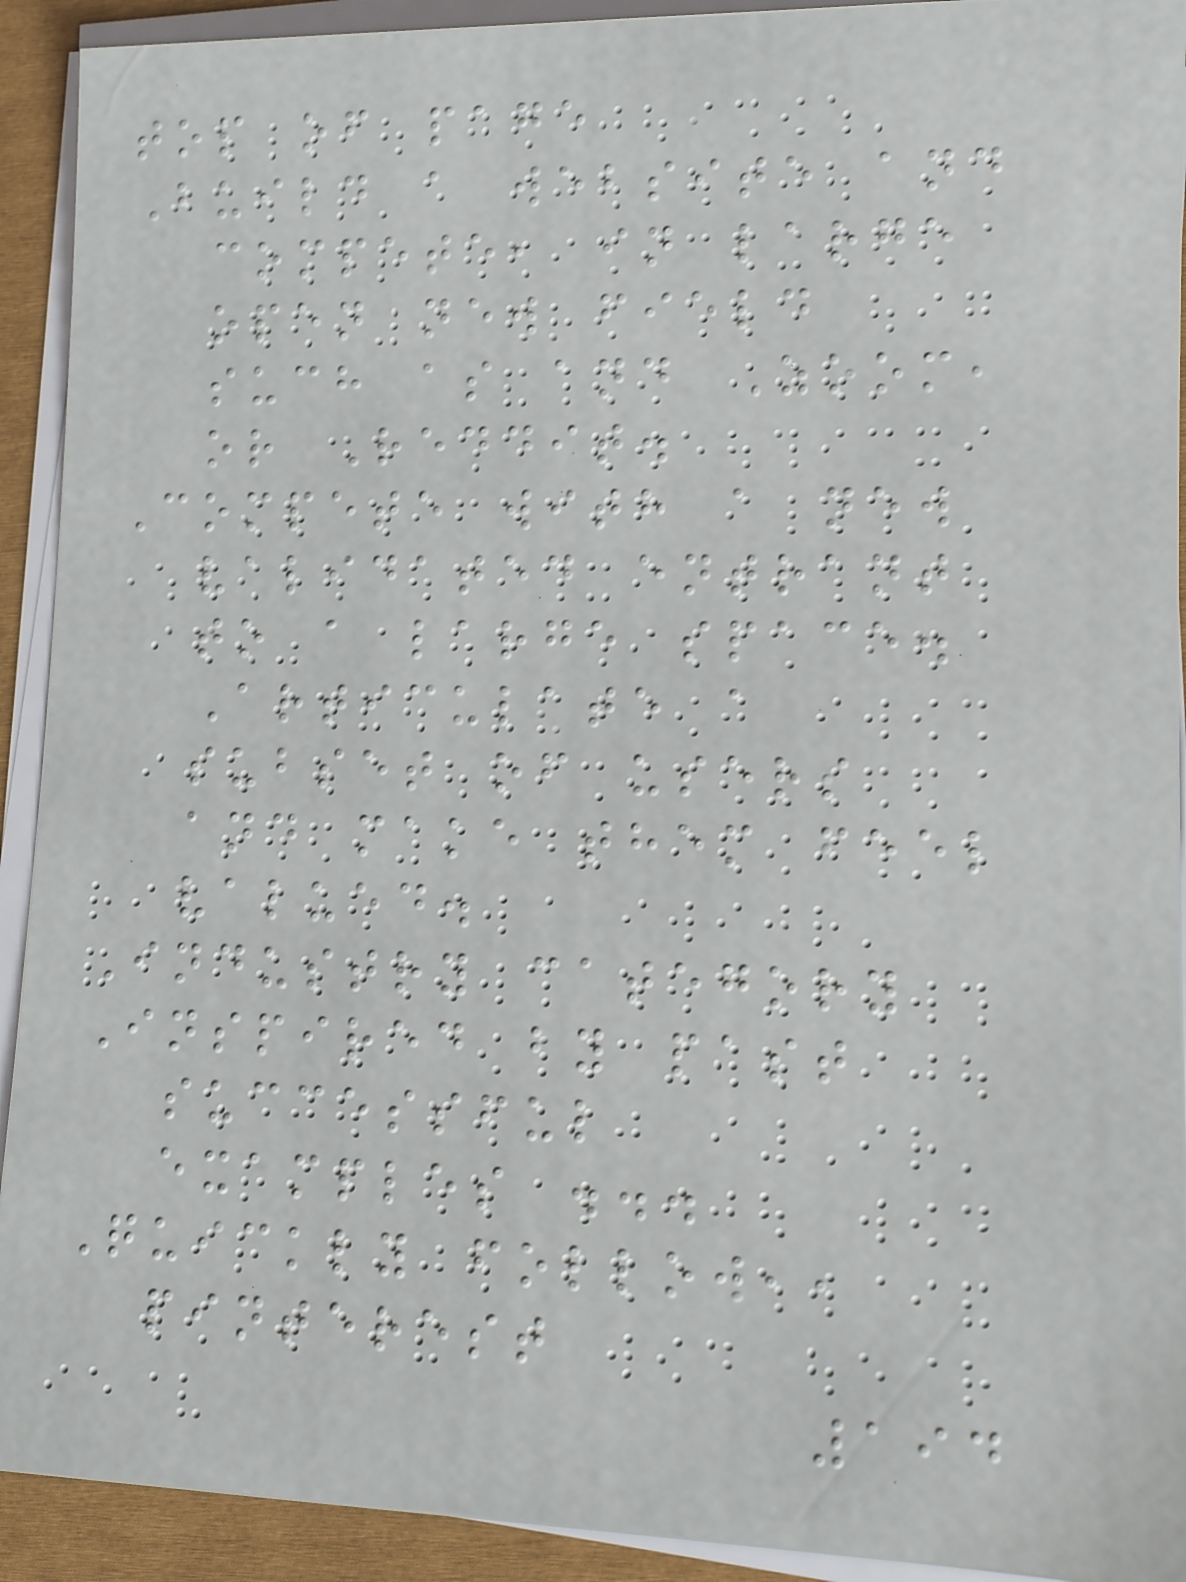top of page
Build a website and
compete, in large
open new field
such as and Zoom,
or Reddit.
Compete with a new
validated entrant
to a large space.
Articulate a
subset of users
and make them feel
valued.
Industry category
Inspired by past
successful
examples ...
Quickly follow,,
pinterest
194
